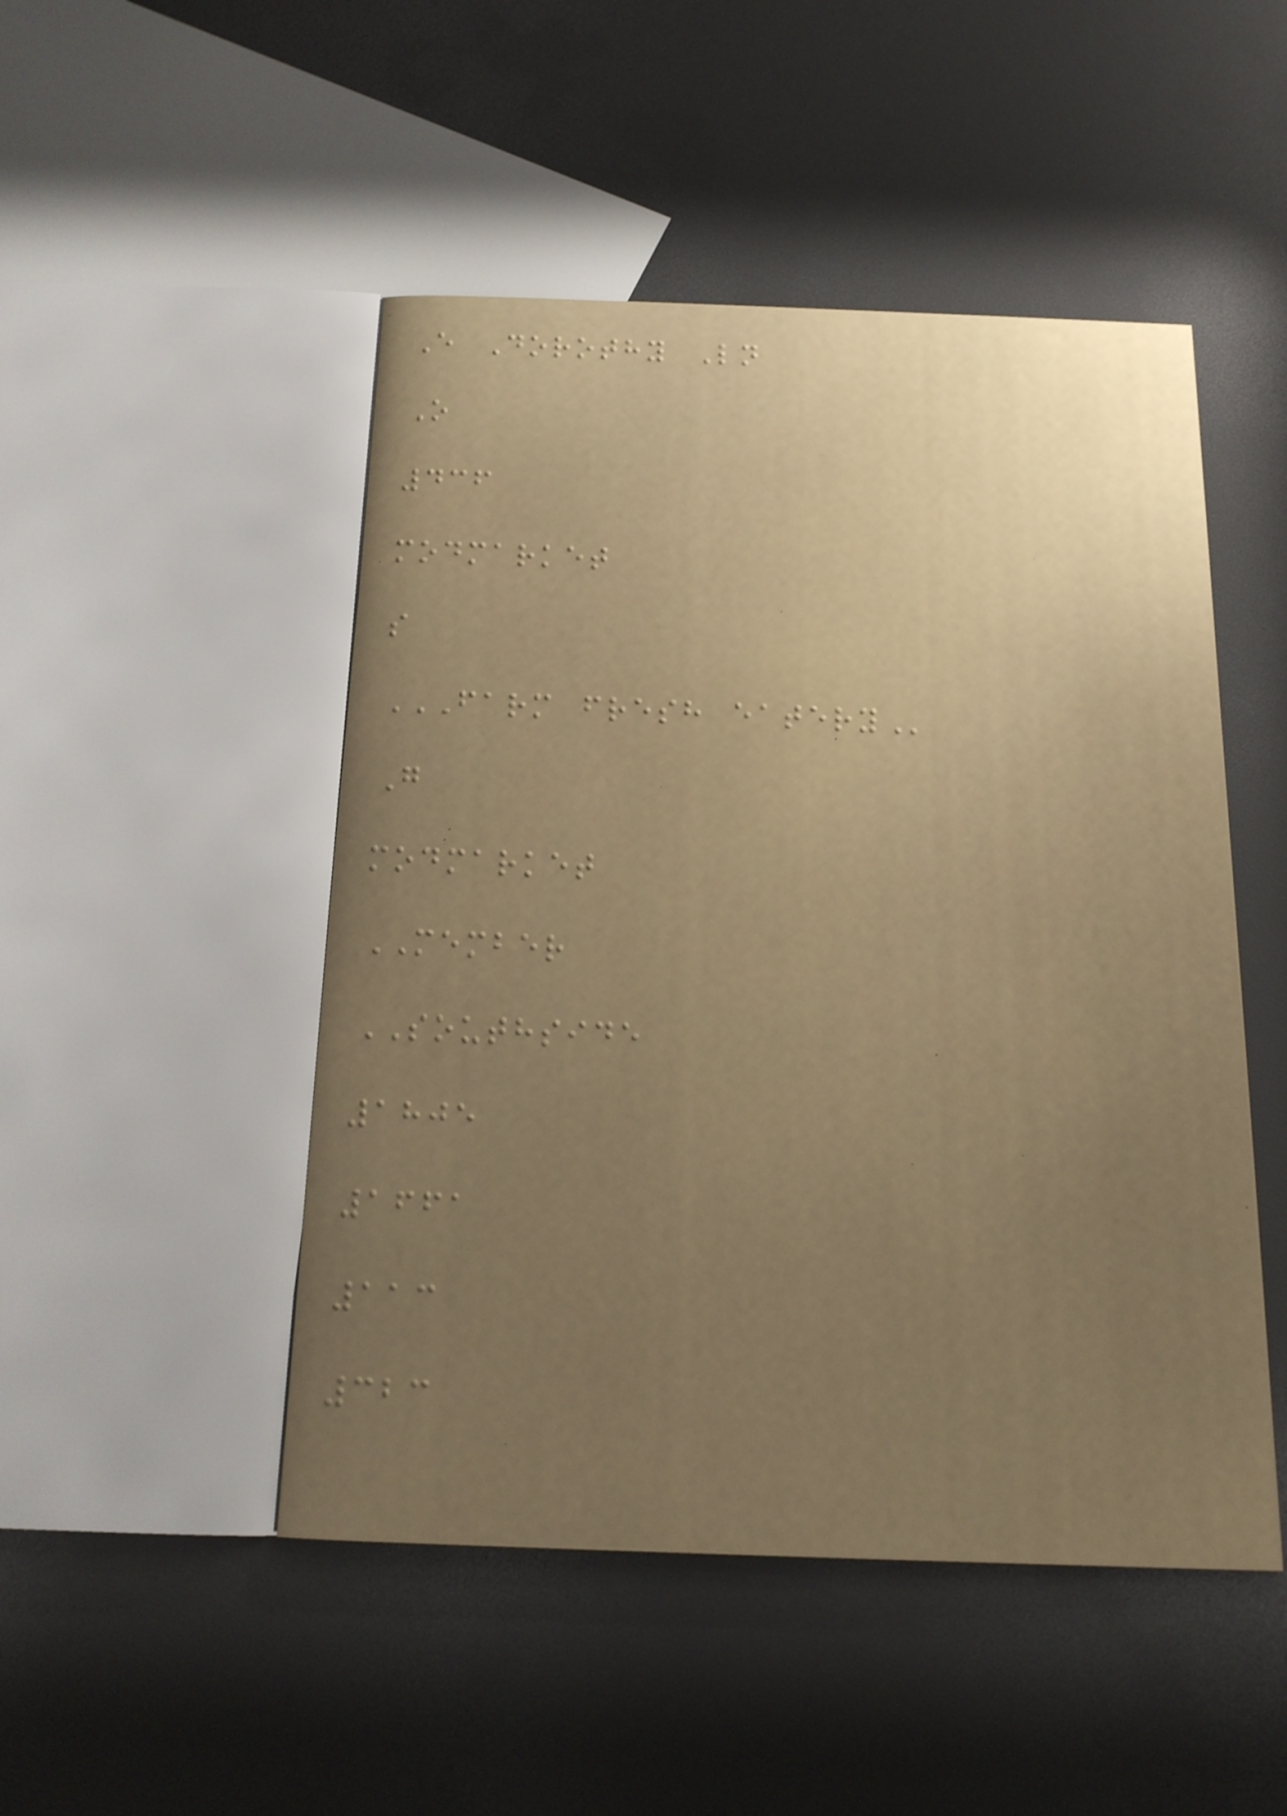E Dorothy Ln
O
436
modmarket
s
FARM FRESH EATERY
G
modmarket
MEMBER
SOUTHSIDE
1805
1661
113
323
